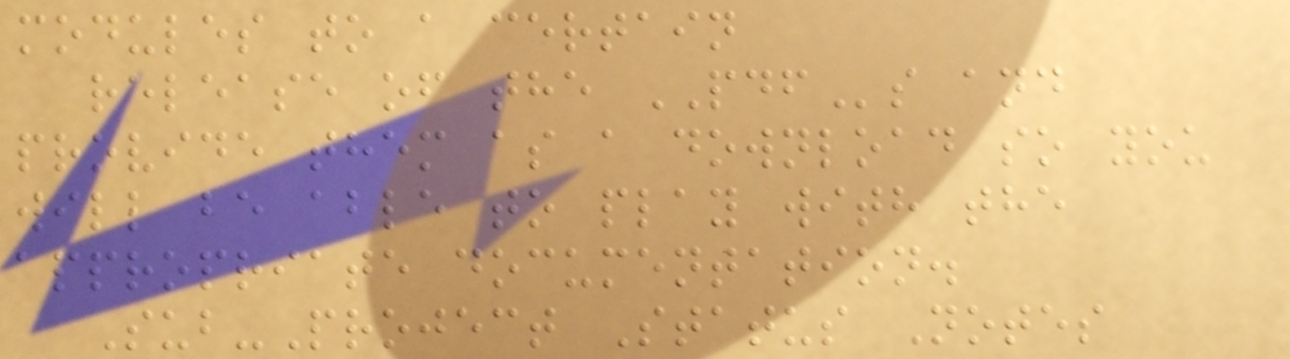modules to a certain
release of the PDFs and
provide them as a download so you
will be able to play with the
appropriate documentation.
Sub-Project Status Notes
